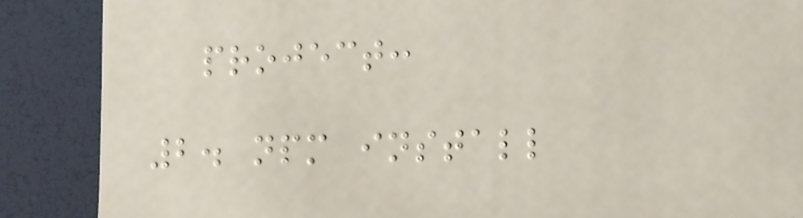project:
2. npm install
